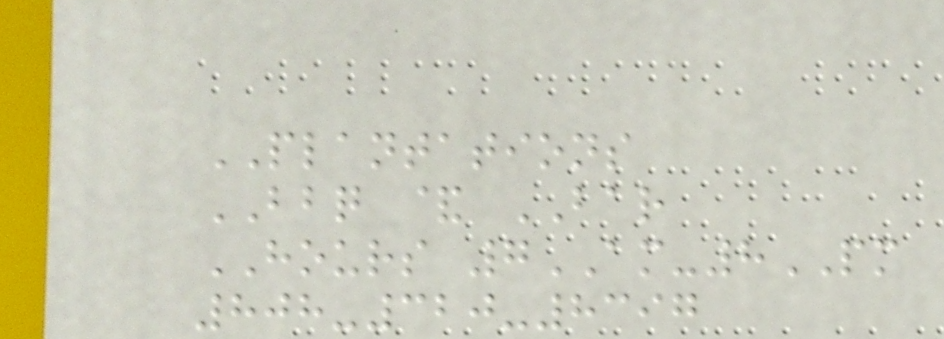PLANTATIONS
BBQ & BAR
HOURS 7AM-8PM
808-320-8397
